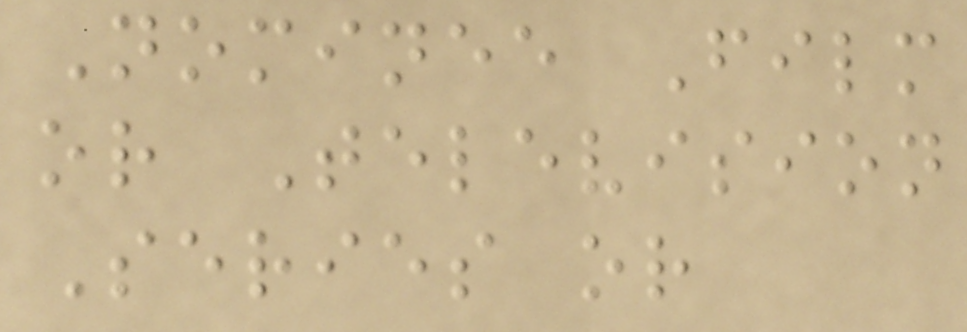Nominee Film
or Television
Series or
